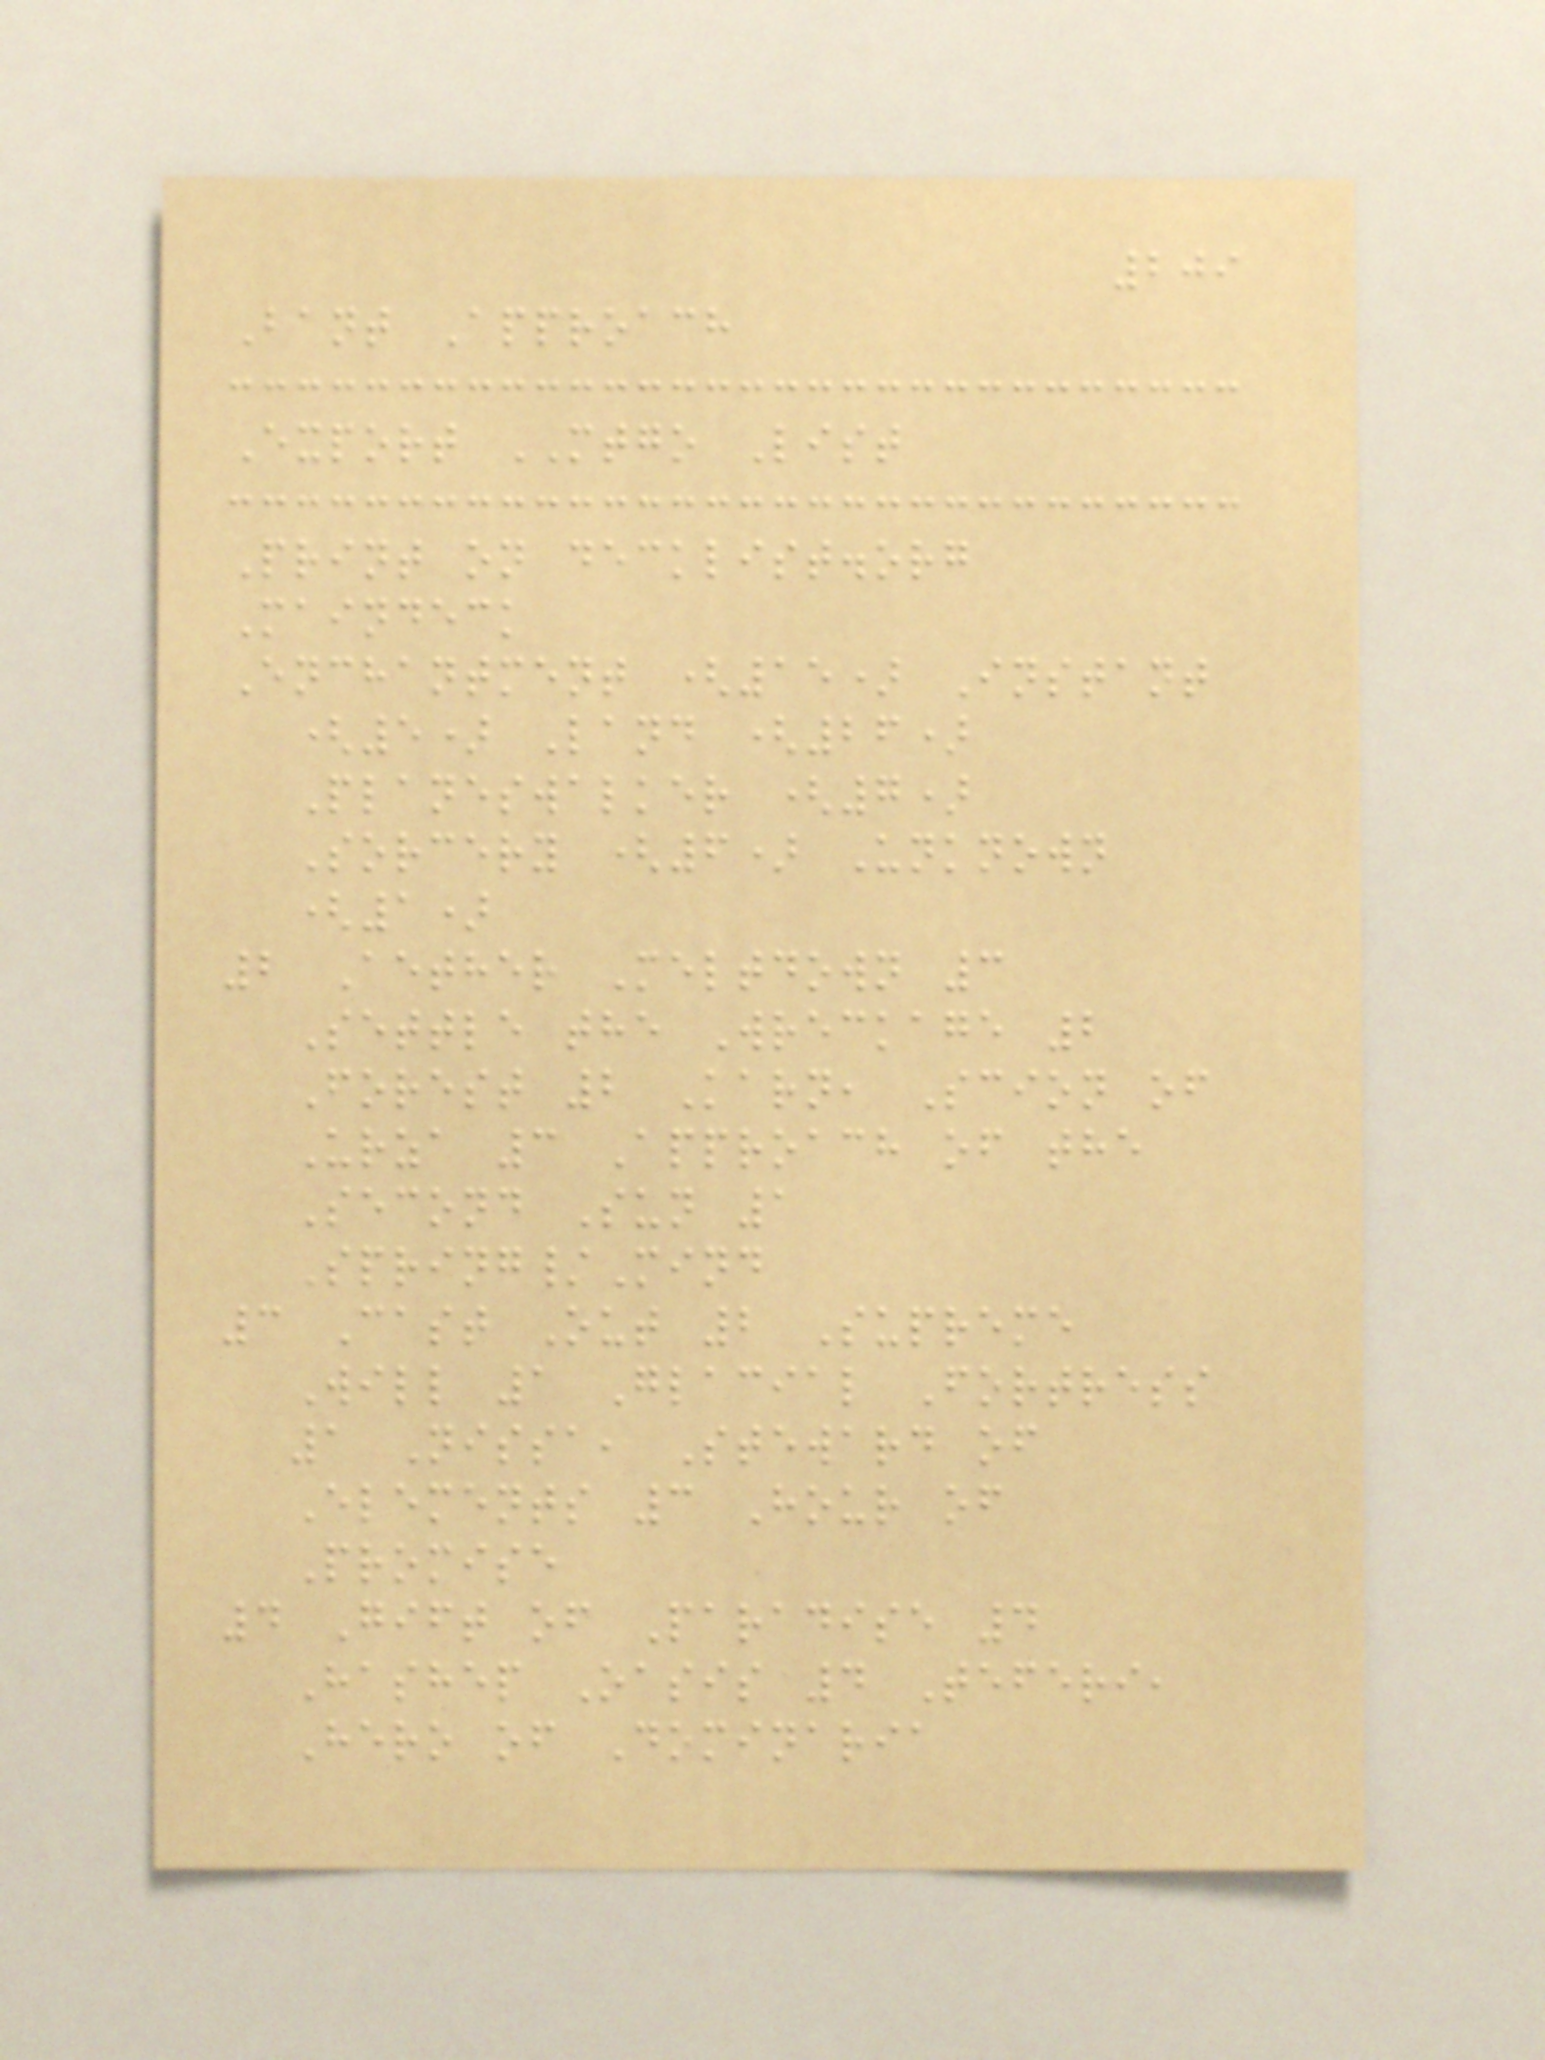209
Bant Approach
Export MTGO List
Print on decklist.org
Maindeck
Enchantment (15) Instant
(5) Land (26)
Planeswalker (7)
Sorcery (6) Unknown
(1)
2 Aether Meltdown 3
Settle the Wreckage 2
Forest 2 Karn, Scion of
Urza 3 Approach of the
Second Sun 1
Spring/Mind
3 Cast Out 2 Supreme
Will 1 Glacial Fortress
1 Nissa, Steward of
Elements 3 Hour of
Promise
4 Gift of Paradise 4
Hashep Oasis 4 Teferi,
Hero of Dominaria
